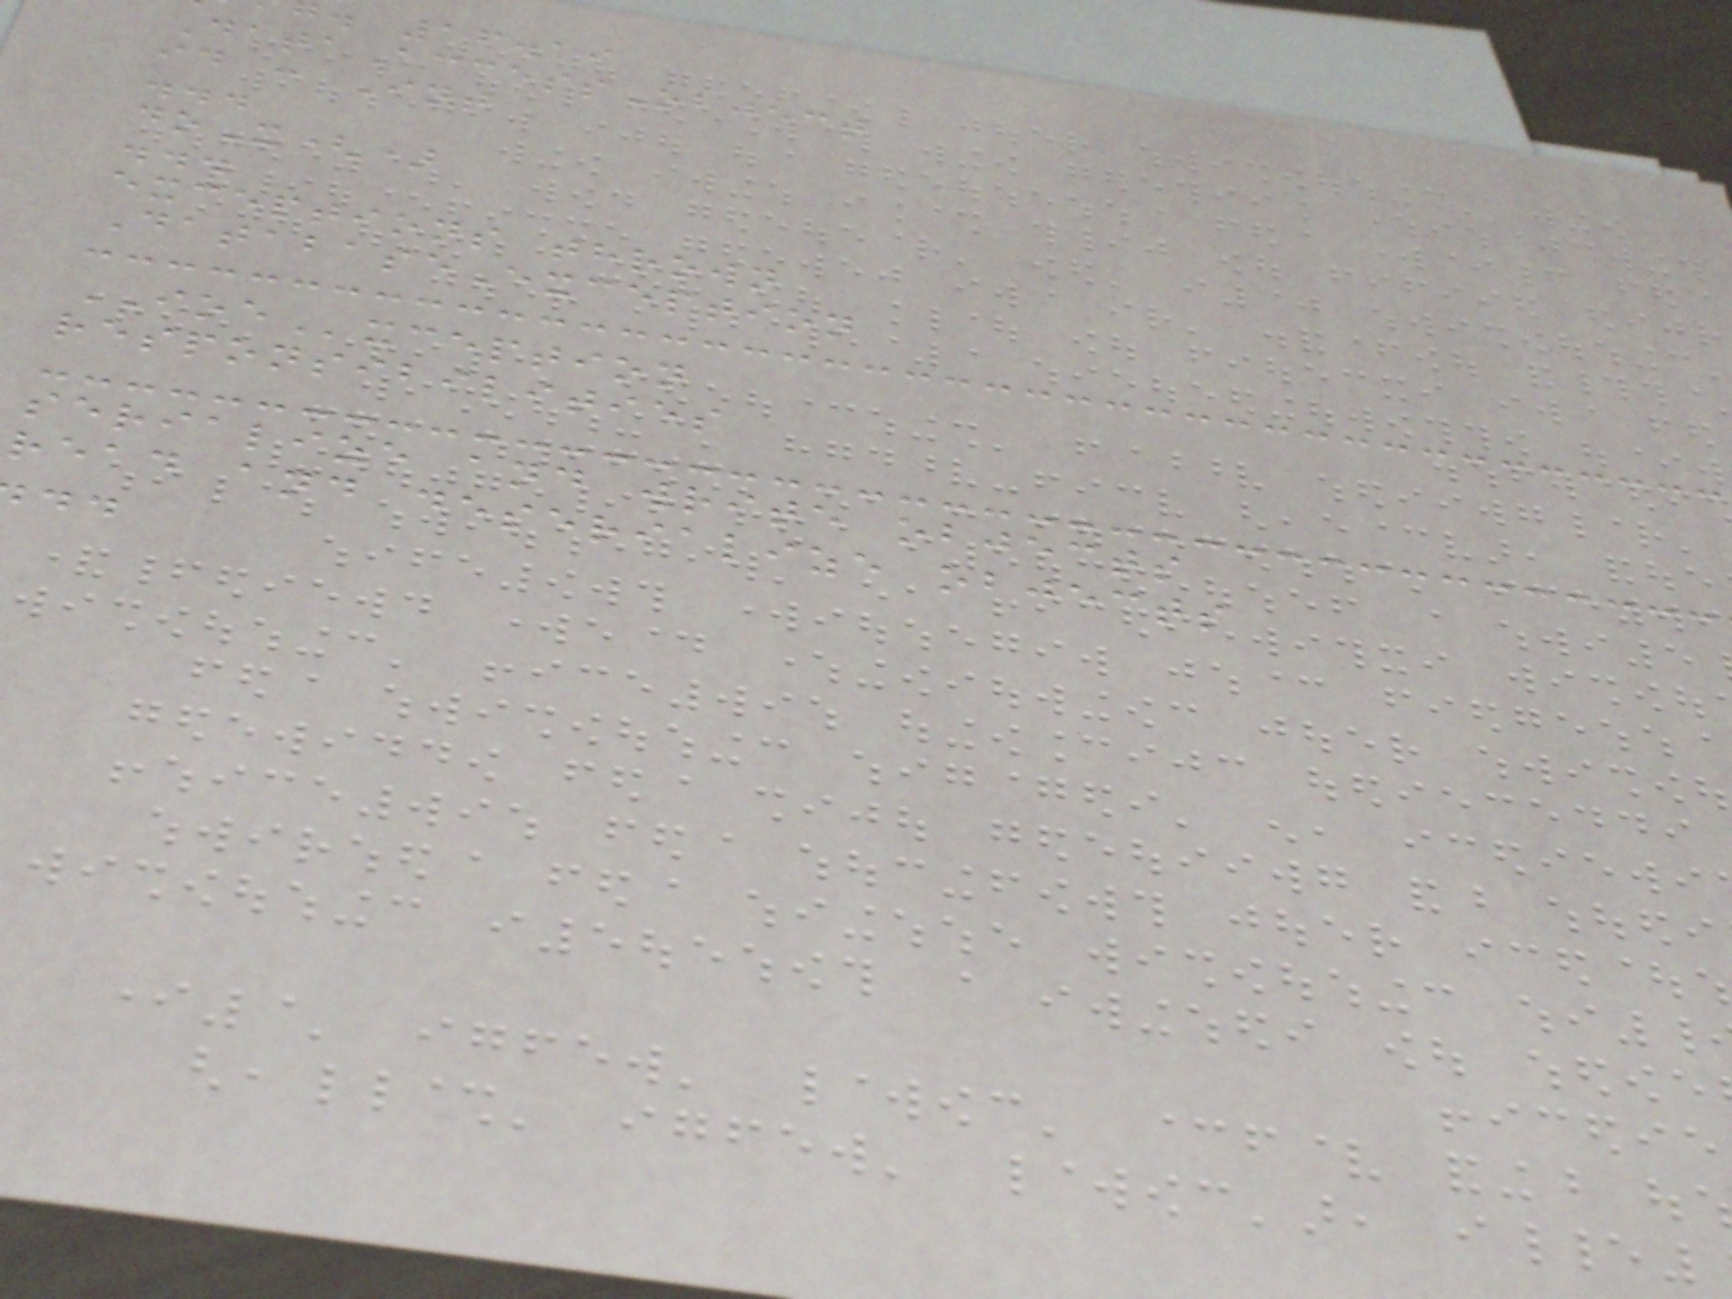. 16.19
DataAccessObject
id : Int
...
doX()
...
exceptions thrown
DatabaseException
IOException
responsibilities
serialize and write objects
read and deserialize objects
